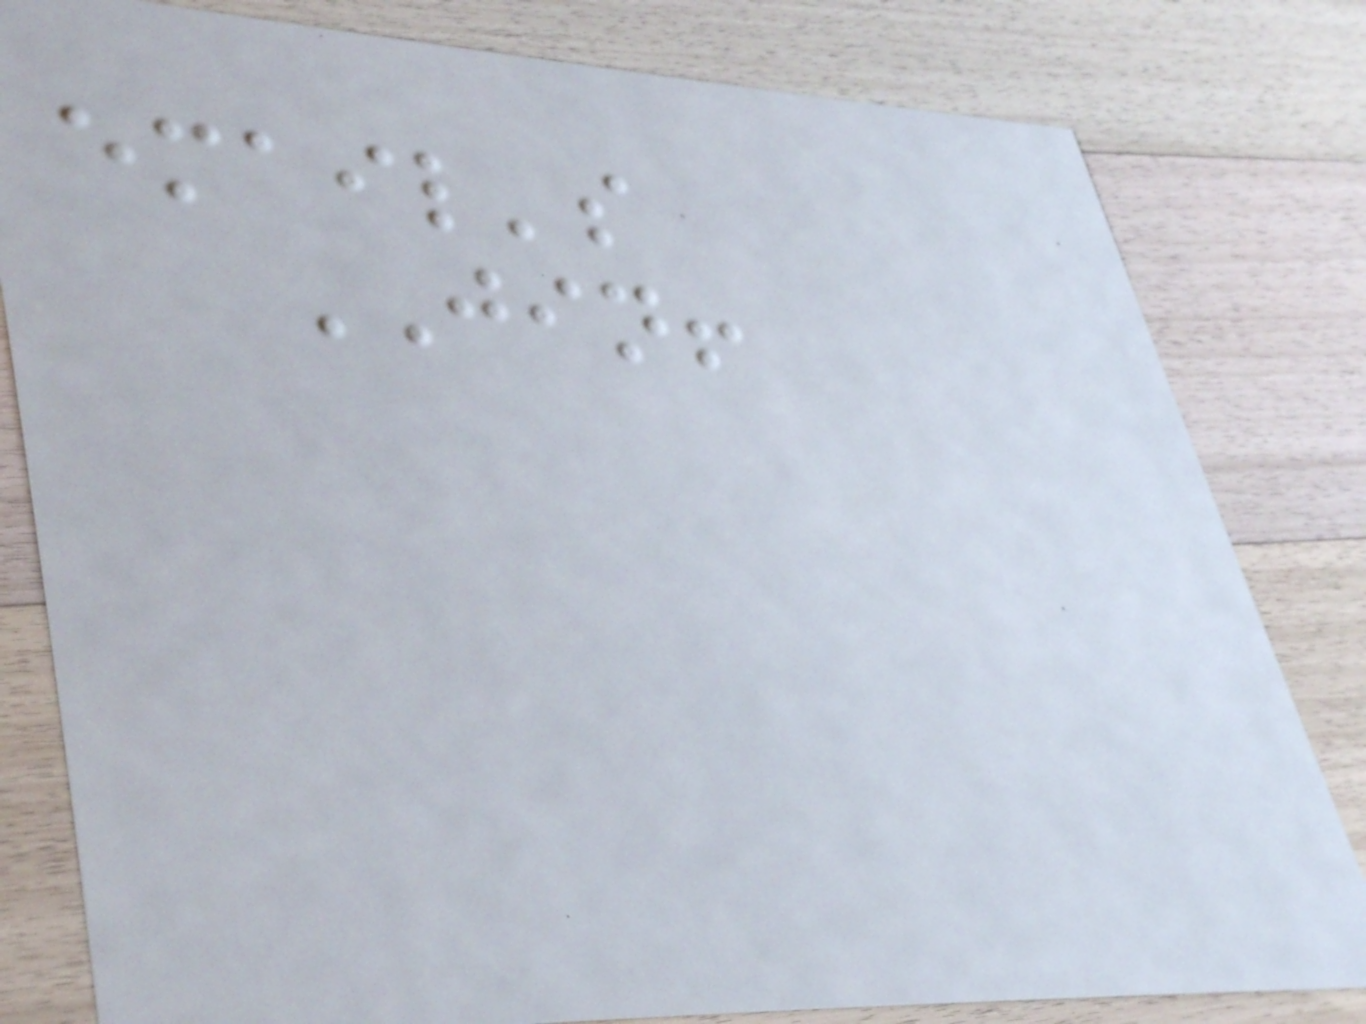email's
JIN!
